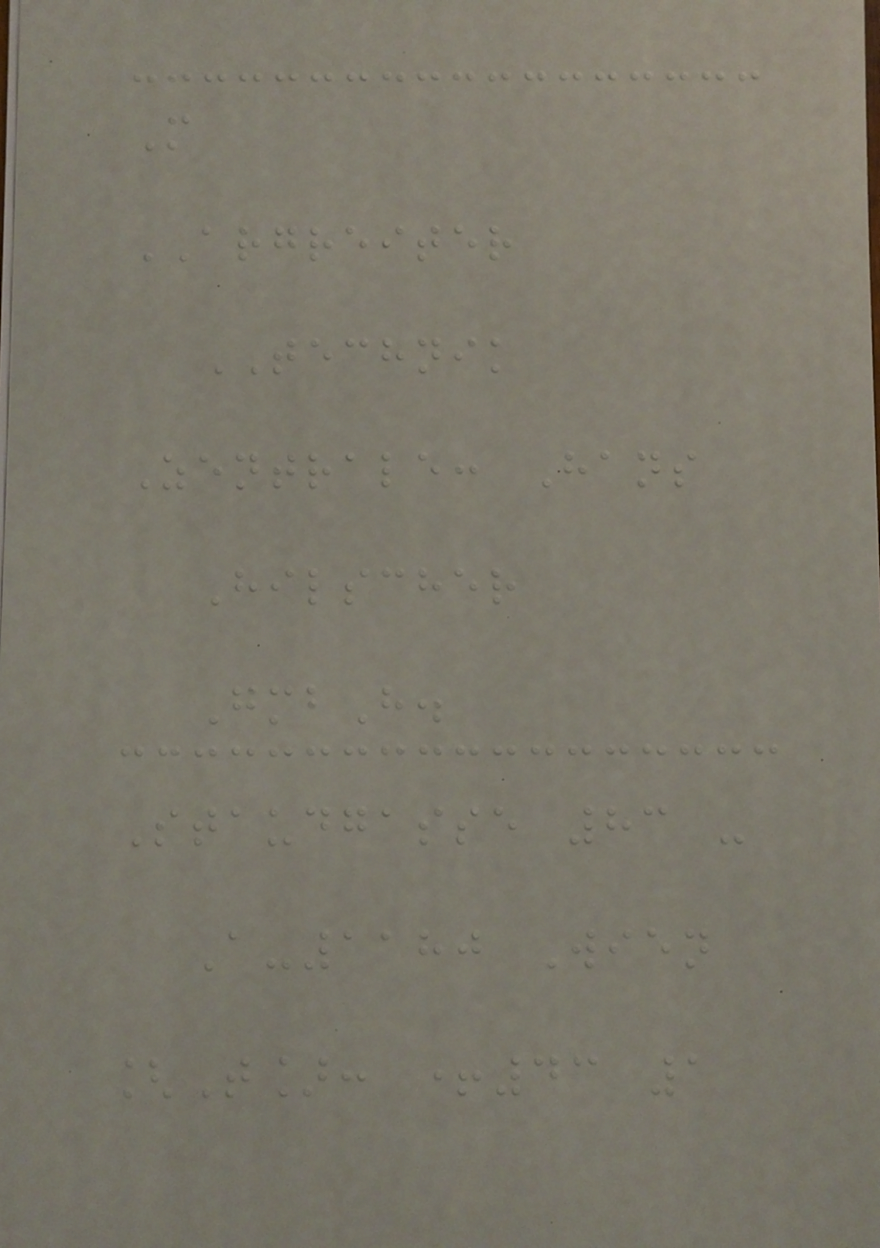M
ARGREITER
TECHNIK
Zentrale: Hans
Hilscher
GmbH.
Staudgasse 83 -
A-1180 Wien
[T]: +43 1
